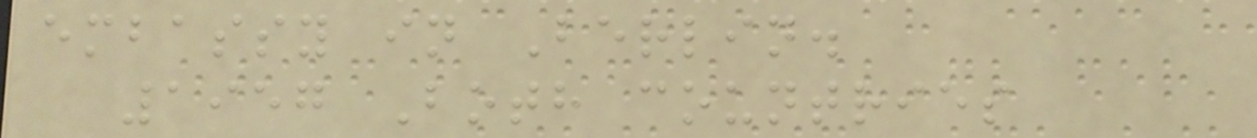embassy in Berlin.
1957 Both countries
